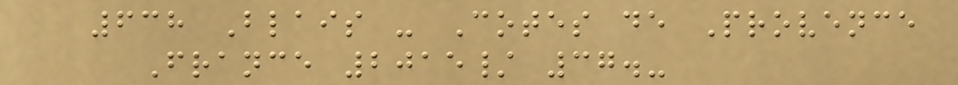638 Blais - Cotes de Provence
France 2015/ 37.-
